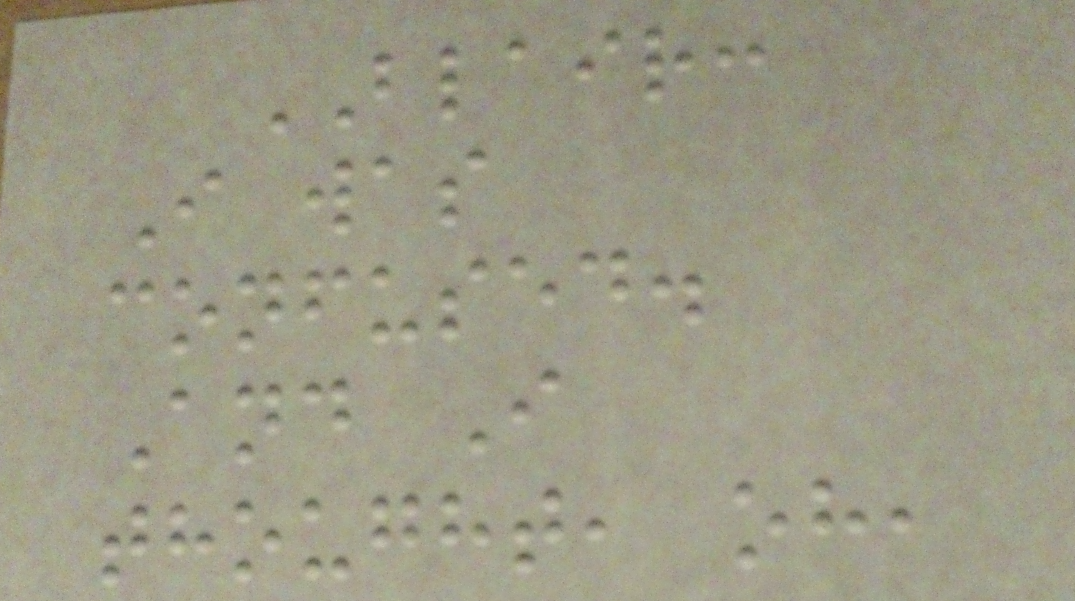BLAIR:
I was
confused.
And I
thought, oh,
